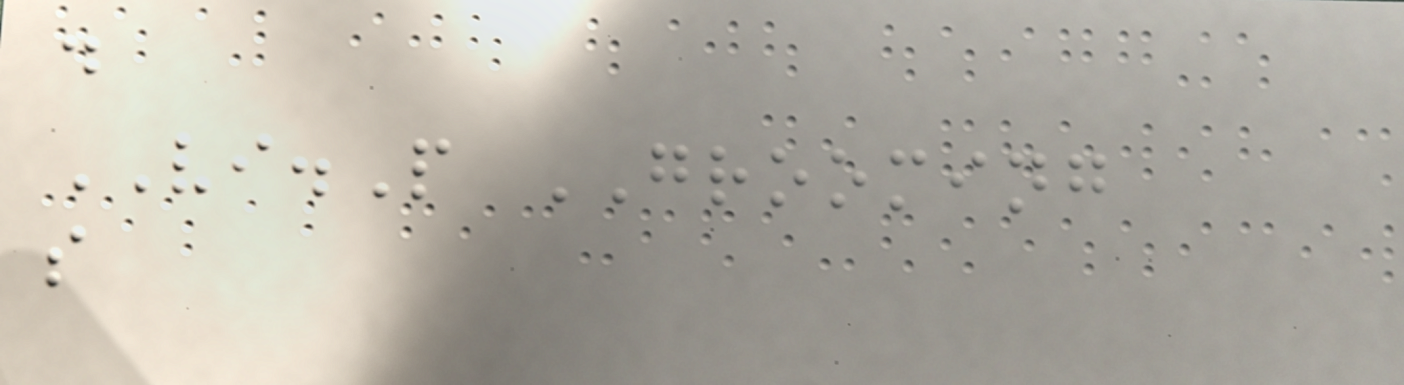d
VI.P GROOMING
s
